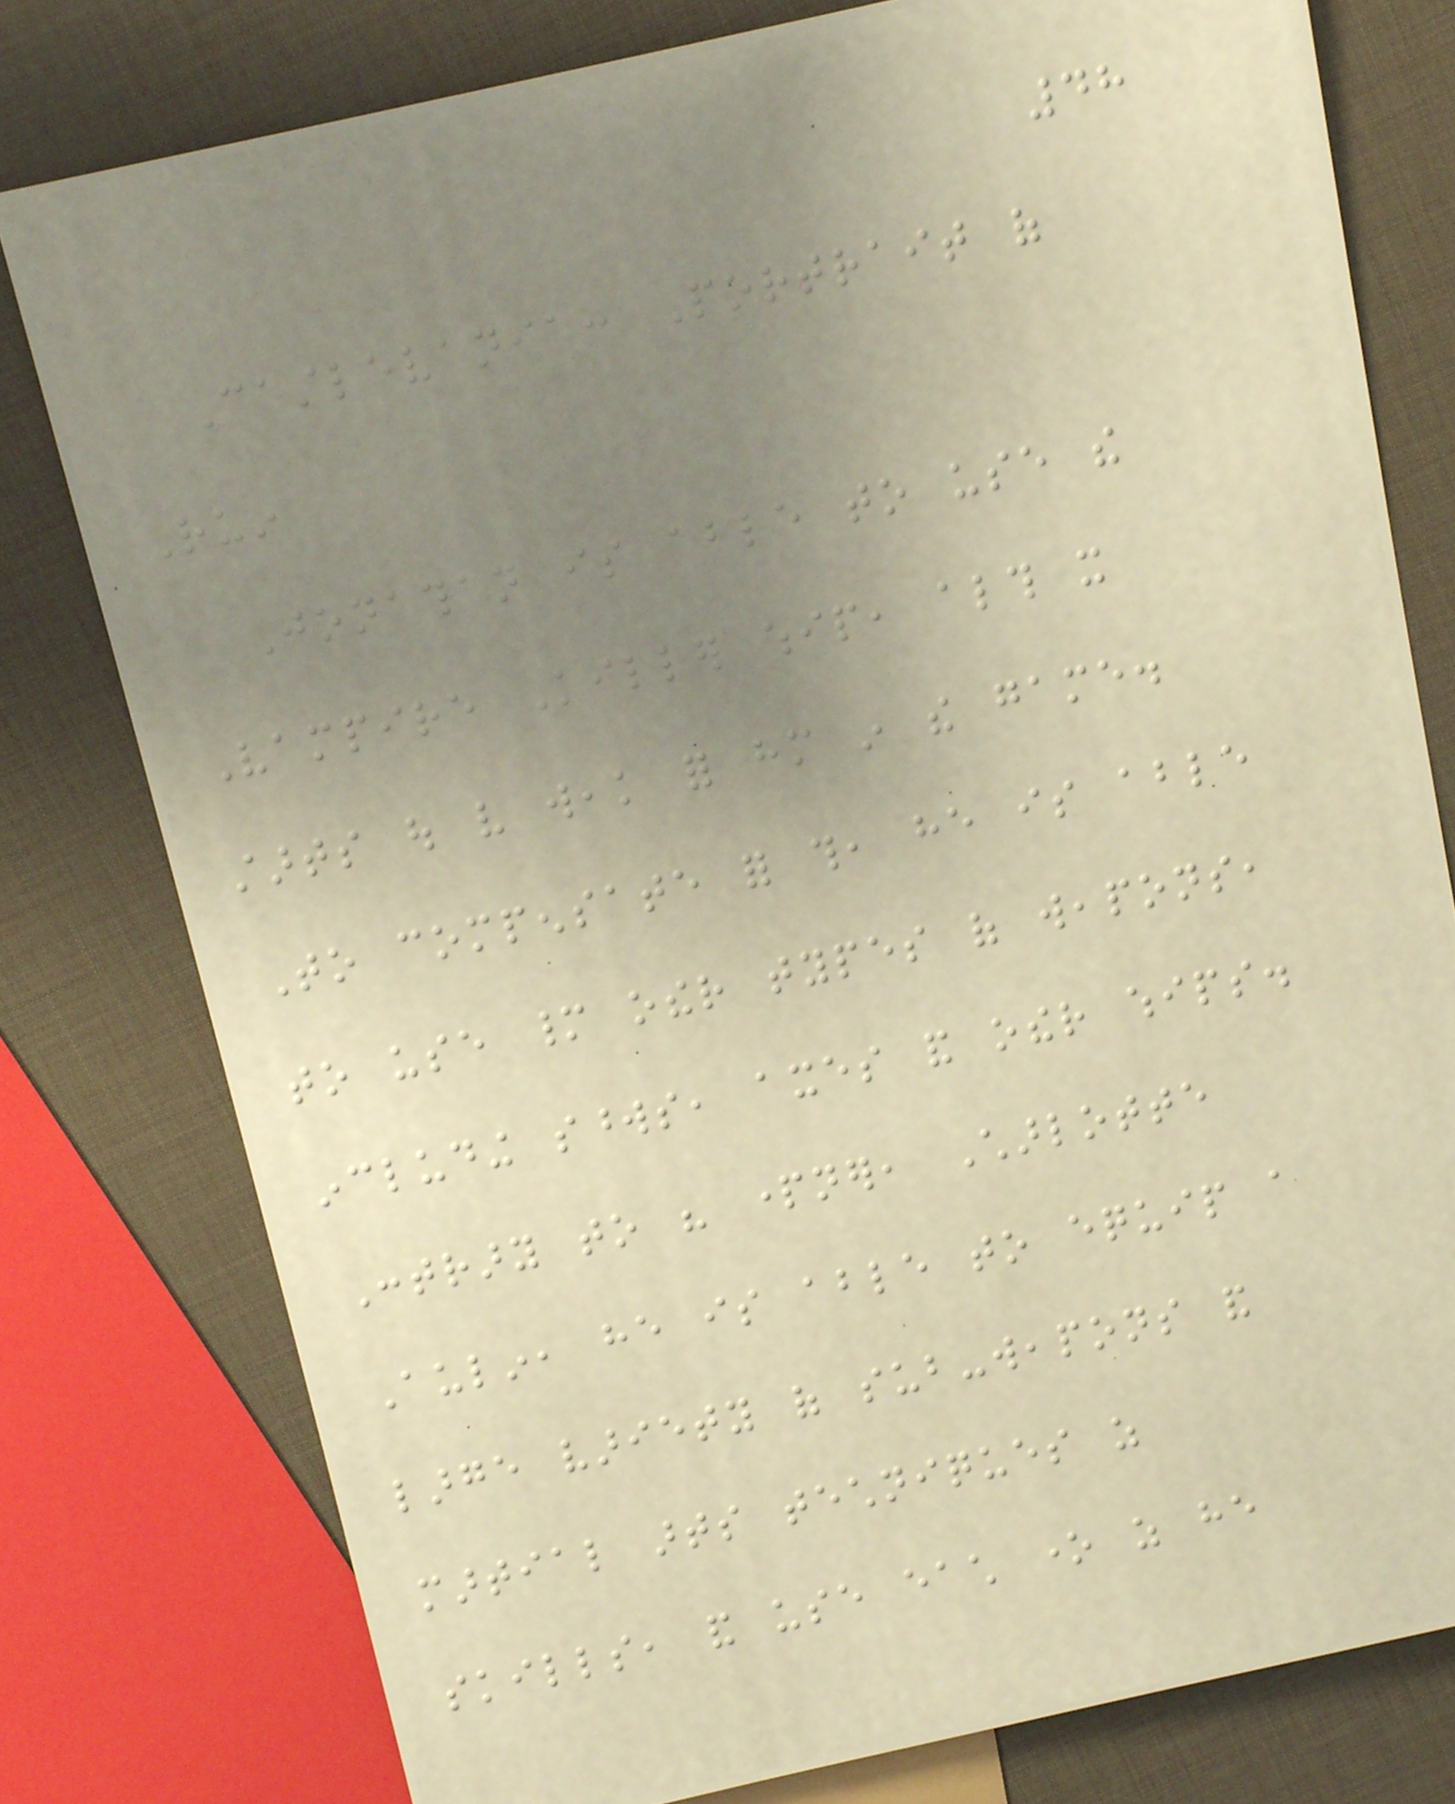48
Castlevania: Portrait of
Ruin
Jonathan is able to use the
Vampire Killer whip, although it
starts out very weak for him in the game.
To compensate for this, he is able
to use many other types of weapons,
including swords, axes and other whips.
Contrary to his partner, Charlotte
Aulin, he is able to equip a
large variety of sub-weapons and
martial arts techniques as
skills, and use each one as he
